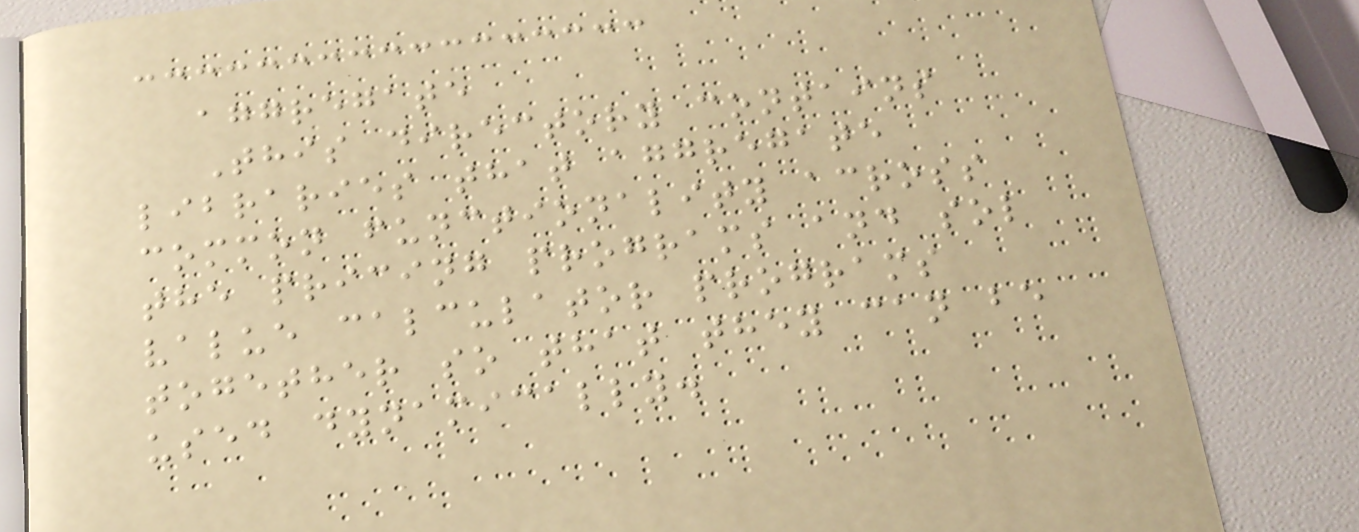aggregate
This directory contains
libraries that aggregate
common functionality across
the pricing programs and sol
value calculator programs
together so that they can be
used dynamically.
